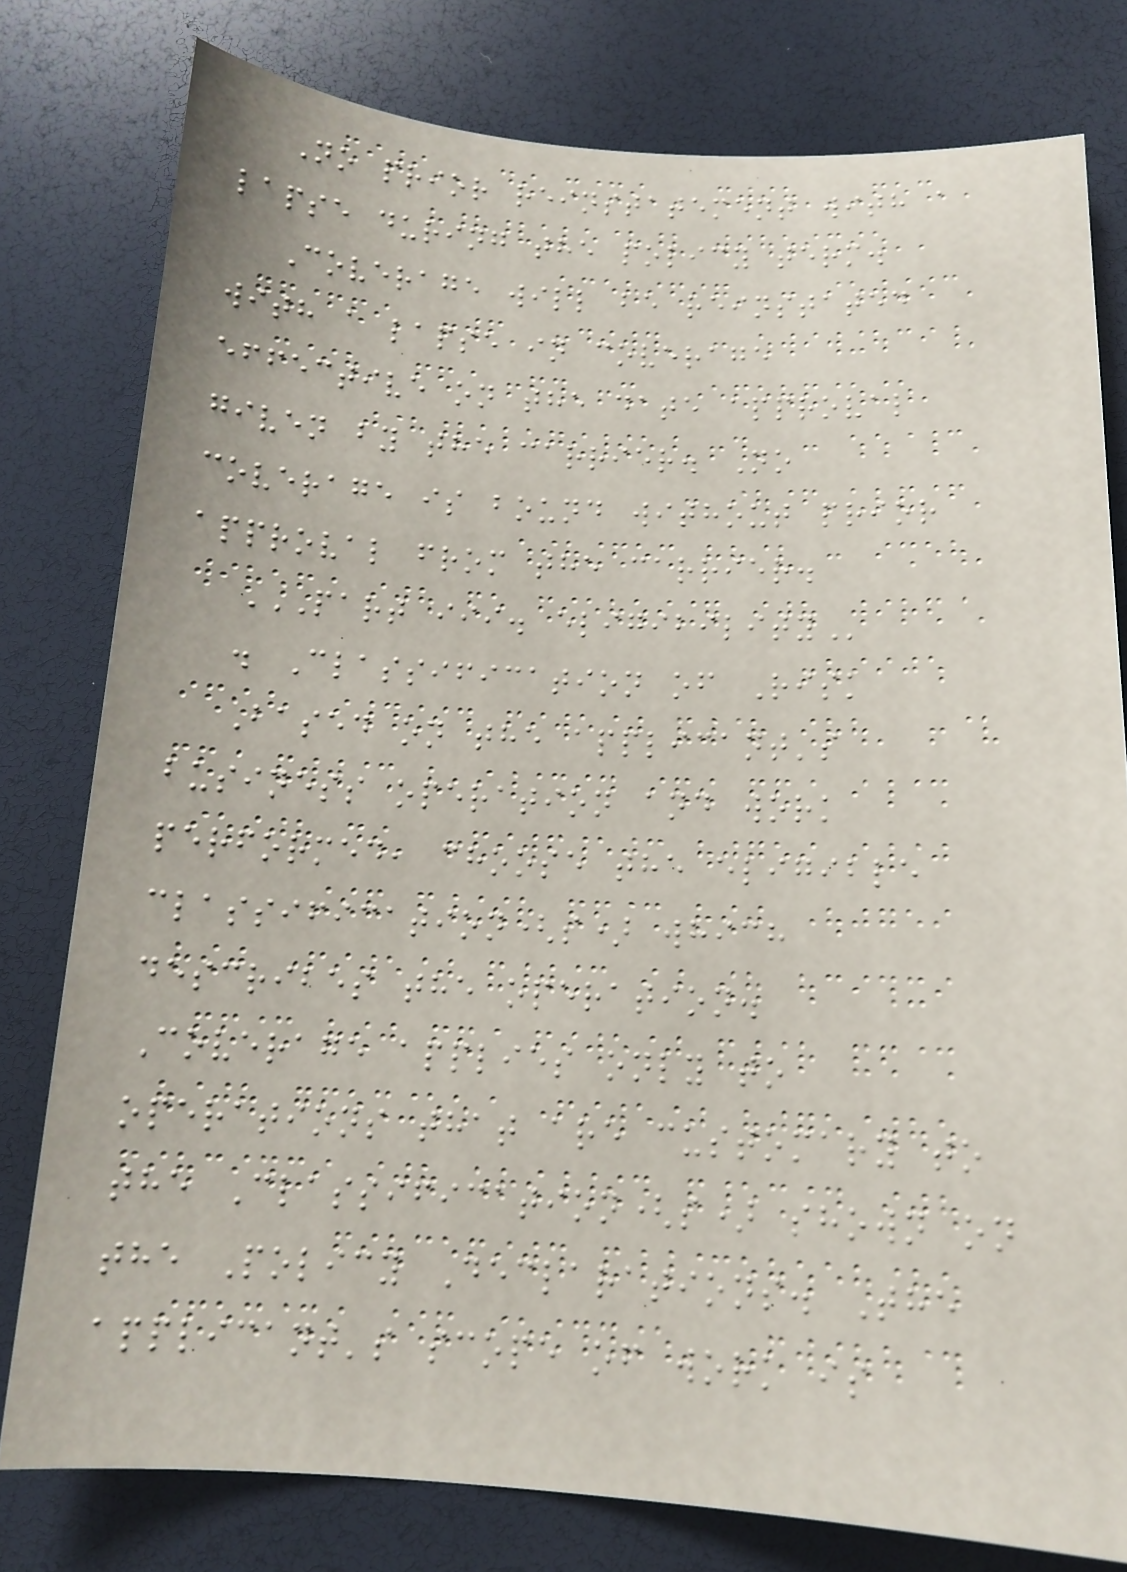No prior reinstatement with a
lapse during the policy term.
Coverage will be reinstated
with a lapse in coverage
effective on the date approval
given by the carrier. No
coverage is bound without prior
approval from the carrier.
PART III. ELIGIBILITY
. Classification of Risk
Based on the applicant's
business operation and work
performed, choose the eligible
classification(s) which
describes the operation.
Coverage applies only to
operations that are customary to
the Classification(s) shown on
the Policy Declarations. The
applicant's scope of work is
